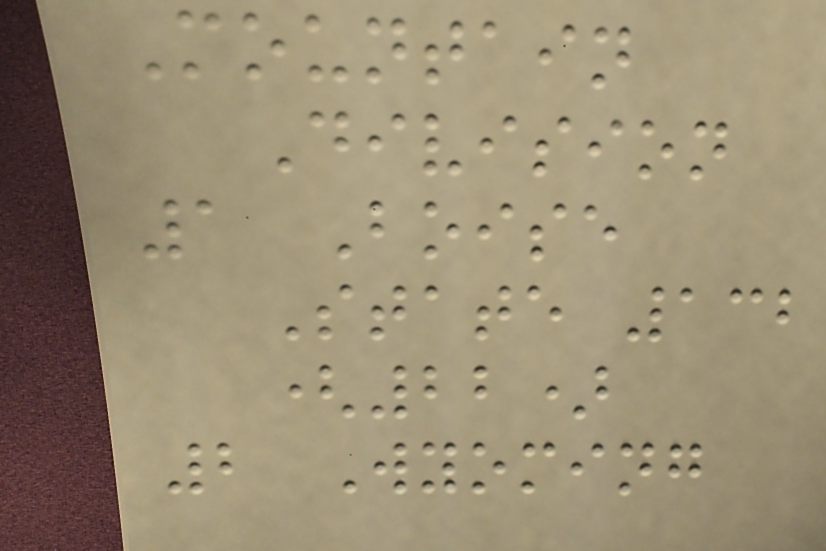Mountain
Division
1 Boise
State 132
(22)
2 Wyoming
